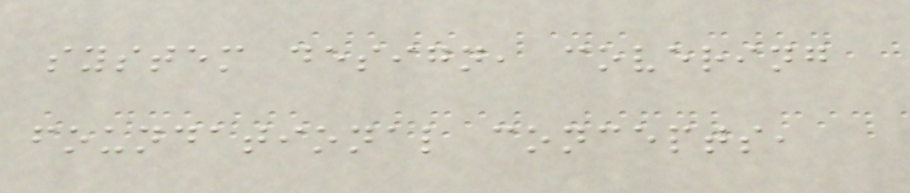system design, covering
foundational concepts,
